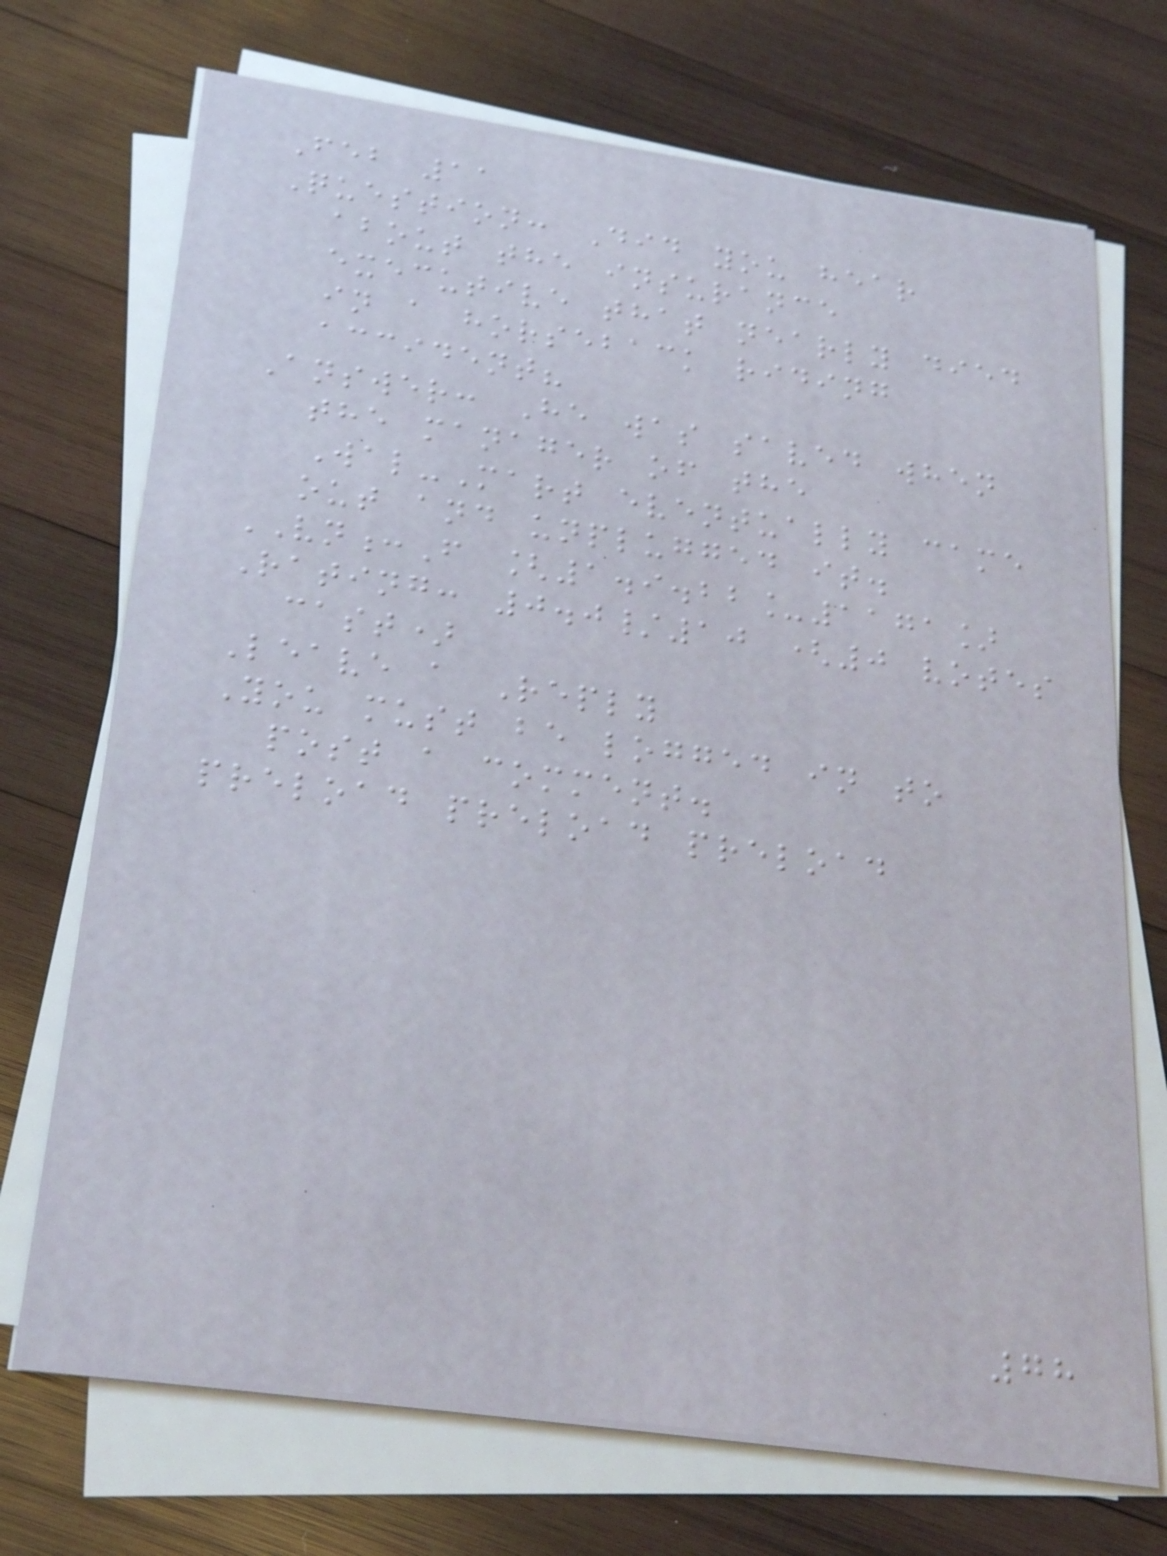Feb 11
Question: Did you hear
about the insurance
executive that nearly died
in a horseback riding
accident?
Answer: He was saved when
the manager of the
Wal-Mart eventually came
out and unplugged it.
VN:F [1.9.22_1171]
Rating: 0.0/10 (0 votes
cast)
Leave a Reply
You must be logged in to
post a comment.
preload preload preload
78
